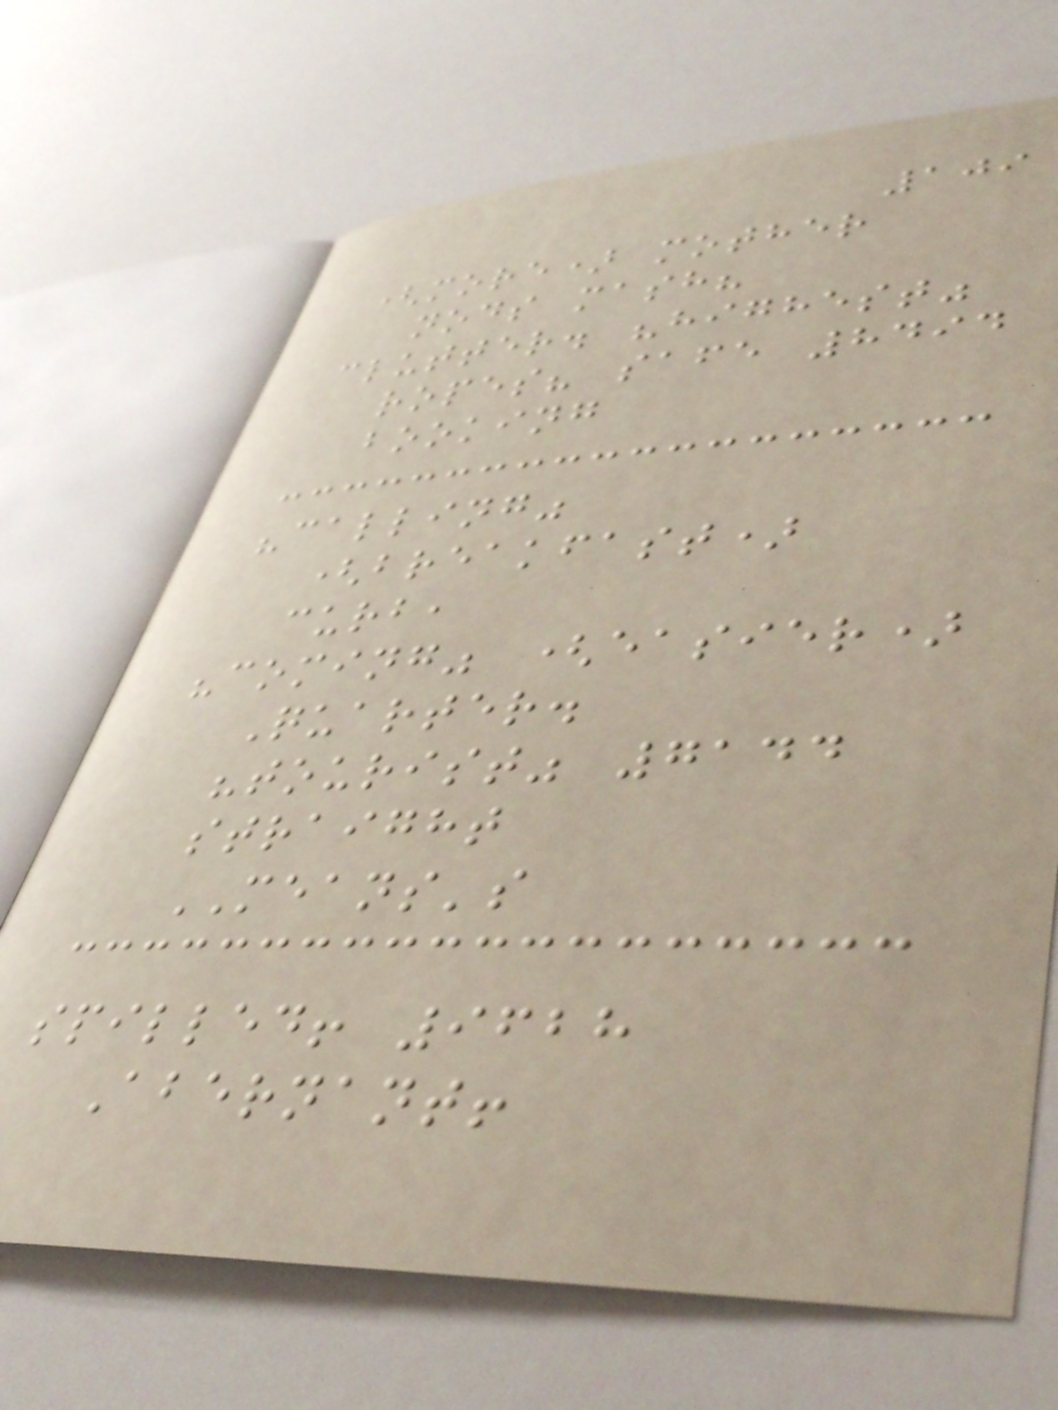109
(more) mother
nods mash?
clutter. "highest"
ropes? safe 8494
booking
"calling"
(breakfast)
curb,
"coming" (easier)
Quarter.
"tourist" 7144
straight
MEANS's
spilled! 9628
Abernant!
